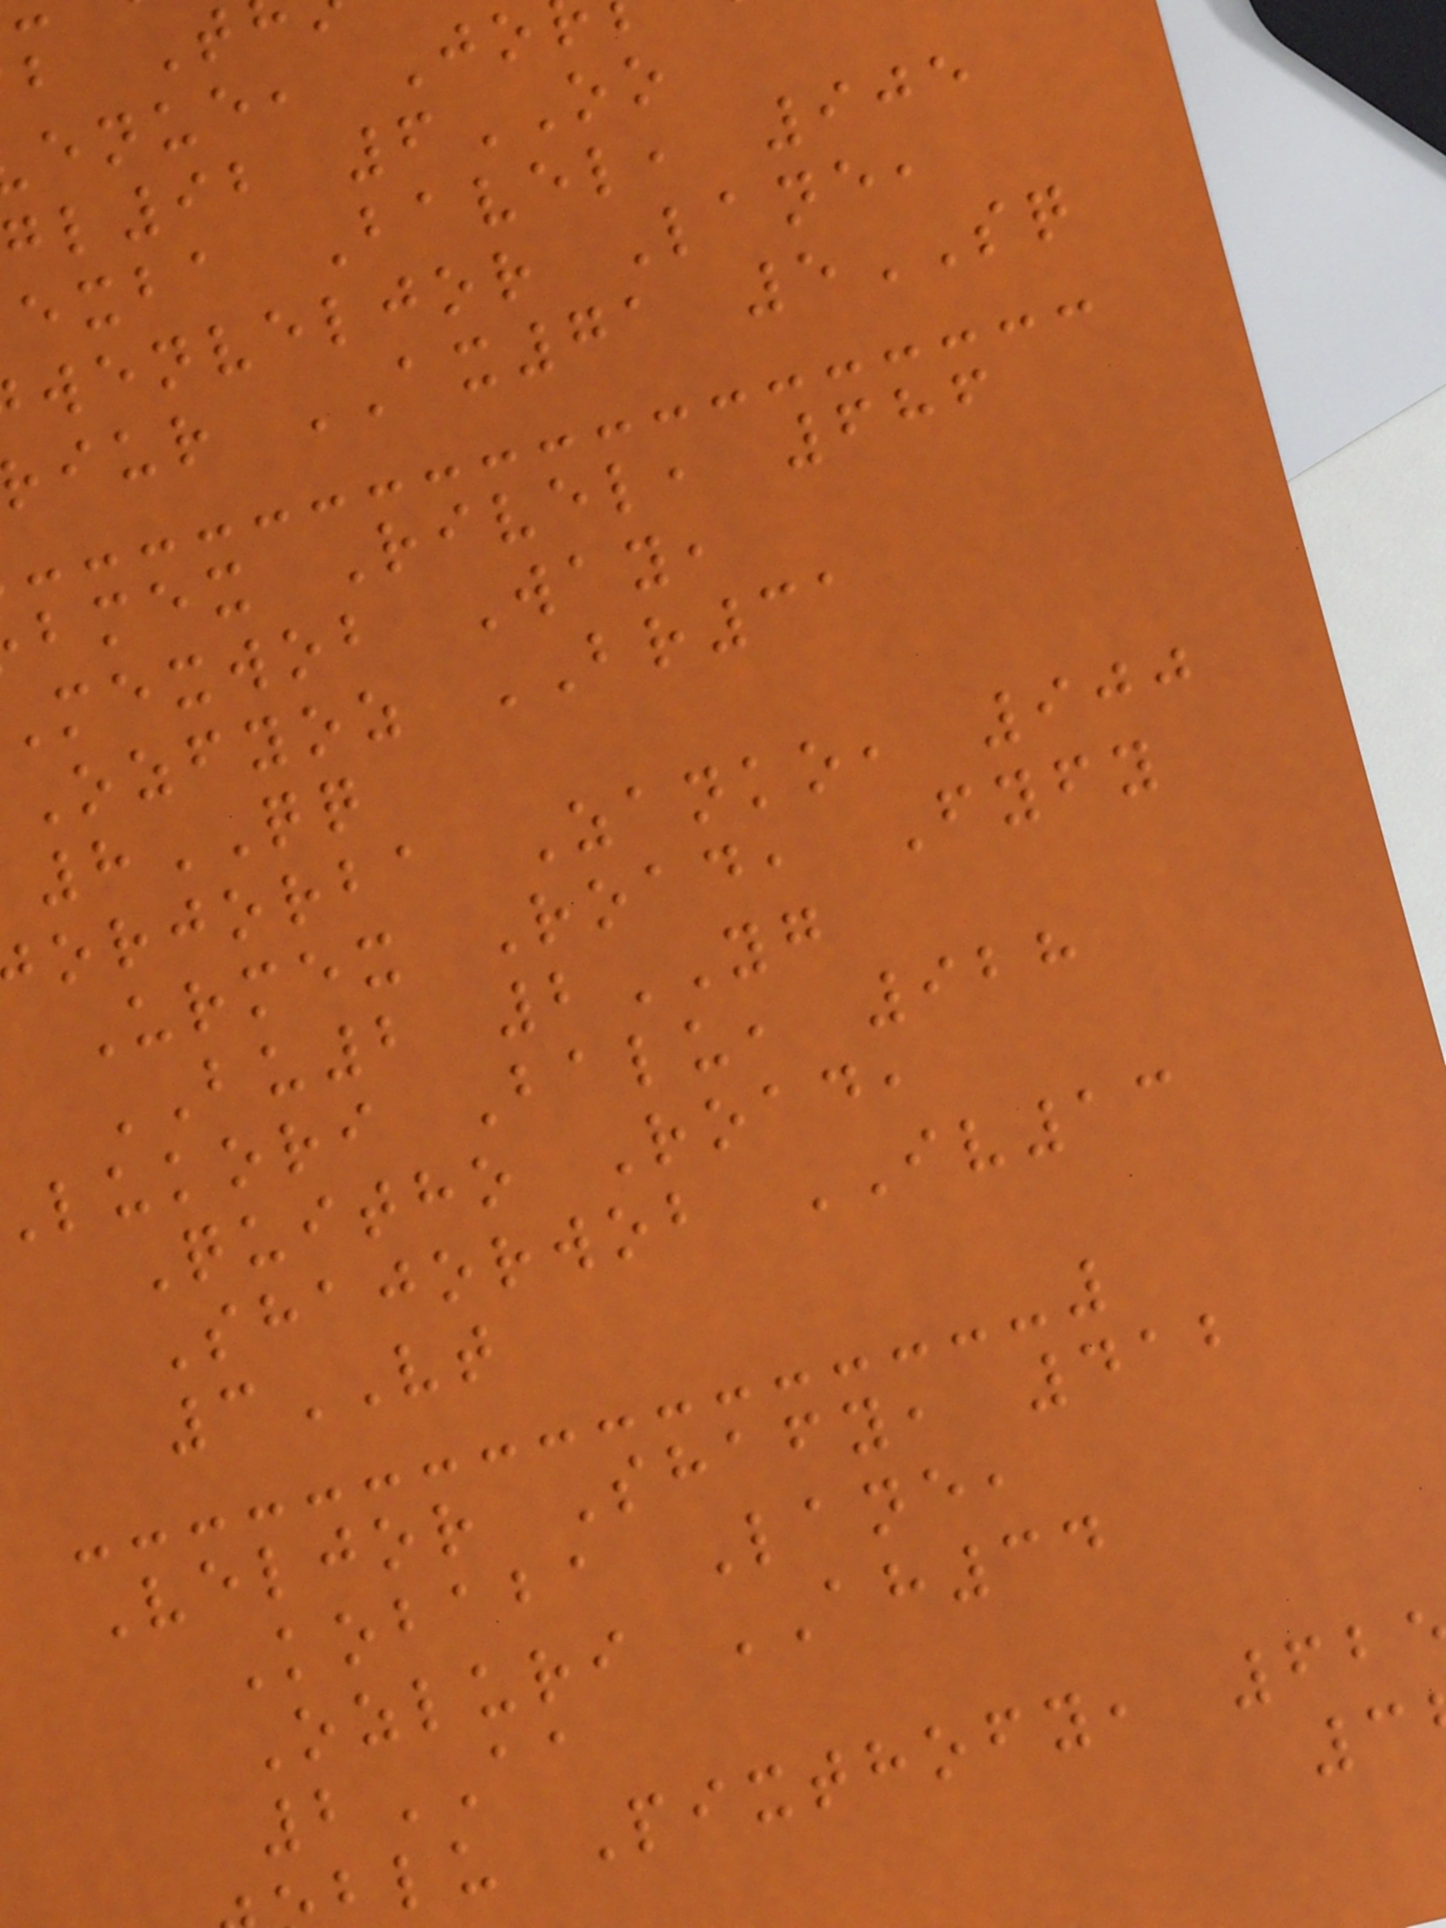b T
enue, Jo
gl92 6OO
exba Bavel, 905
wenveljor Lane,
iur AX71 5SQ
bmex Rivel, 686
mexwob Way,
Ozfyoz BR31
8QQ
orjorba Zanko, 900
Urmex Road, Fyfy
BU2 2YG
lukori Balu, 928
Quitho Road,
Shajorwob IV13
3VT
Veljor Shafy, 412
Kobaba Lane,
Ozluri AH34
2AA
blu Pixthofy, 62
